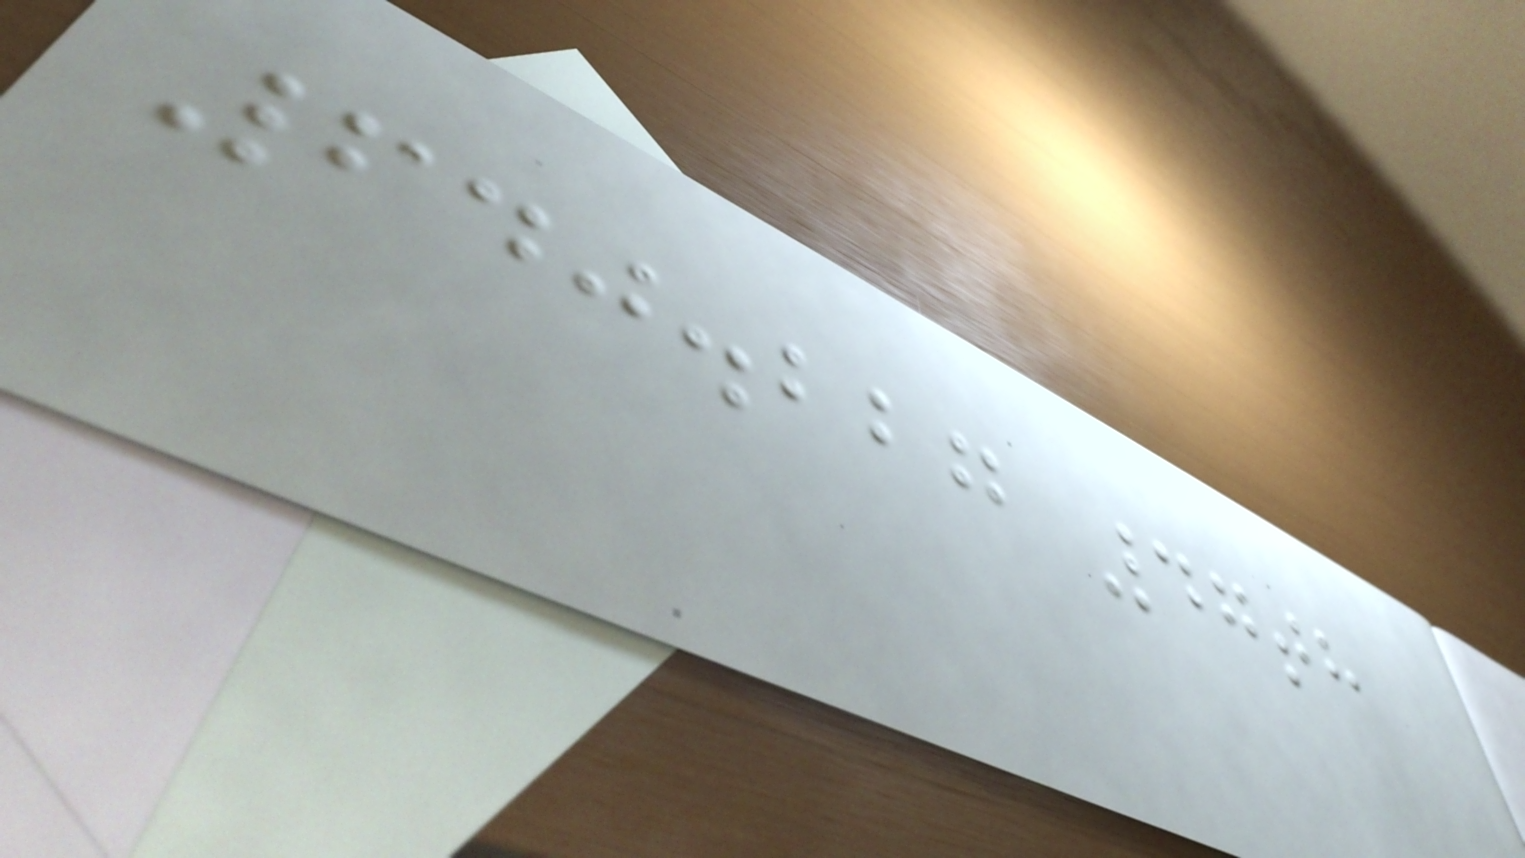640.227 47th
